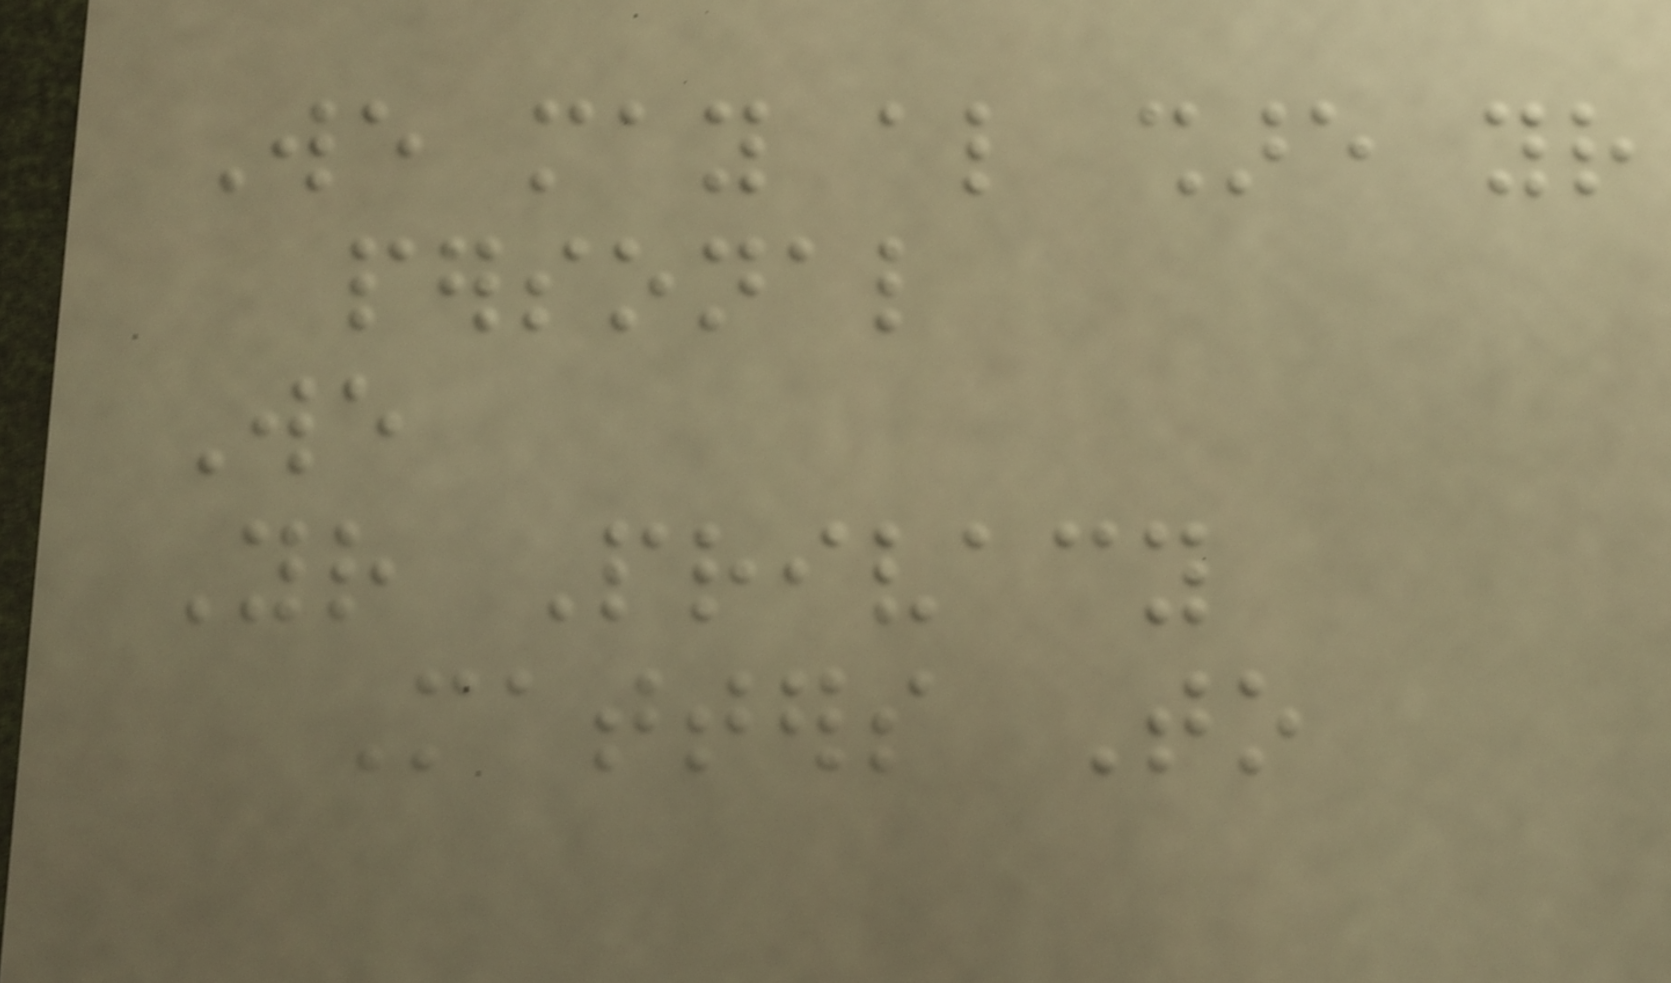We may also share your
personal
We
Your Privacy
Matters To
